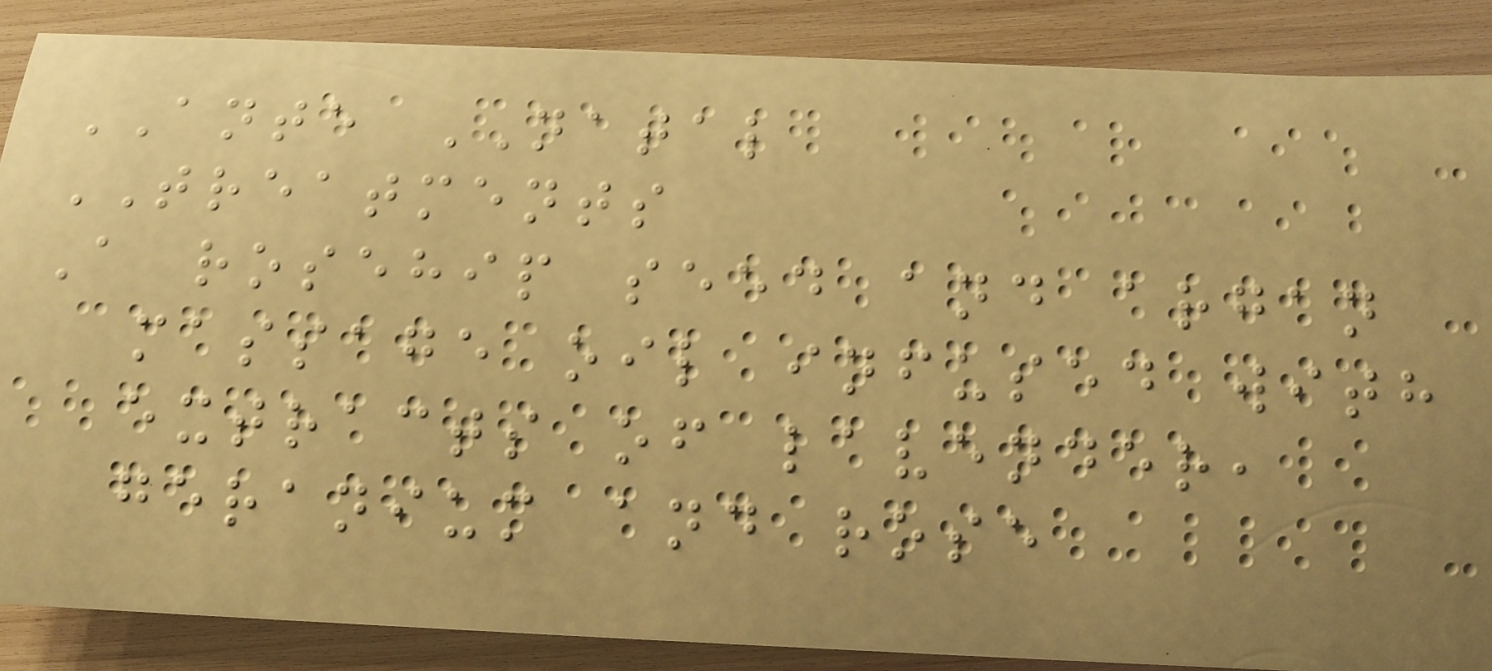ANTE NATAL
TREATMENTS
A rosehip seed and argan
massage oil infused with
extracts of lavender,
geranium and rose
